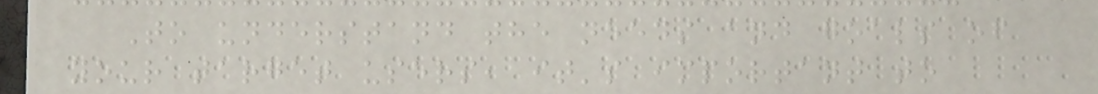To understand the needs and goals of
your target users, it's important to
